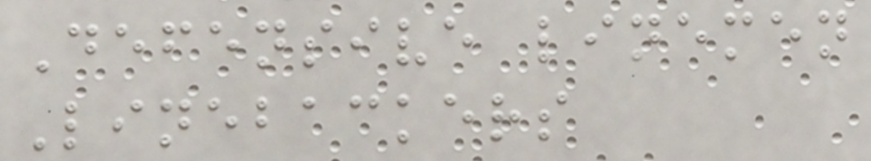Defensive linemen
Linebackers
